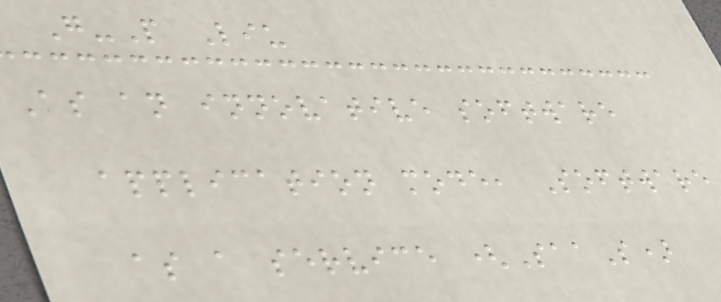G-P Liu
As an innovative software
application mode, Software
as a service (SaaS)
